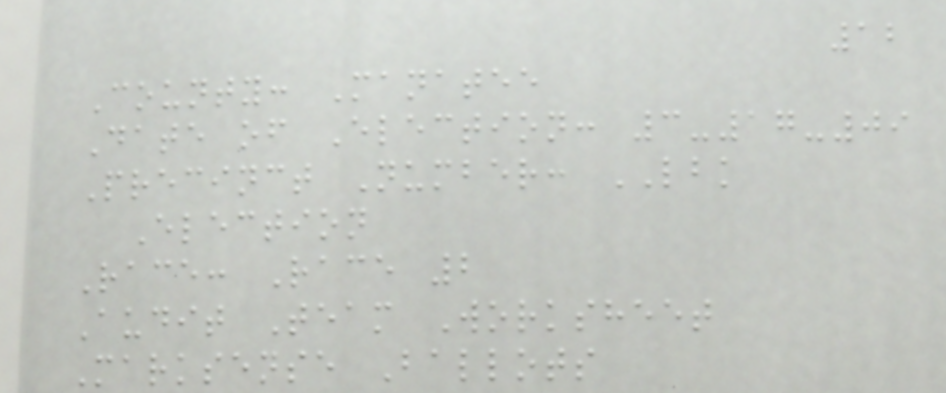12
County: Manatee
Date of Election: 3-17-09
Precinct Number: LBK
Election
Race: Race 2
Audit Team Worksheet
Marksense Ballots
